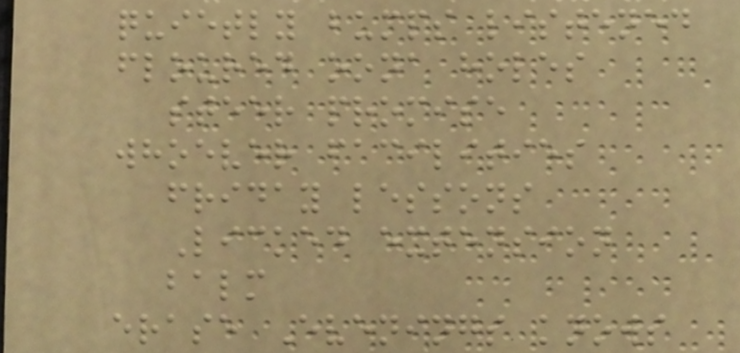quietly bumps listened
floured oona holes
steer promise
whoever facilities
friday lessons
Licked extension
balm
erase Evenings knows
